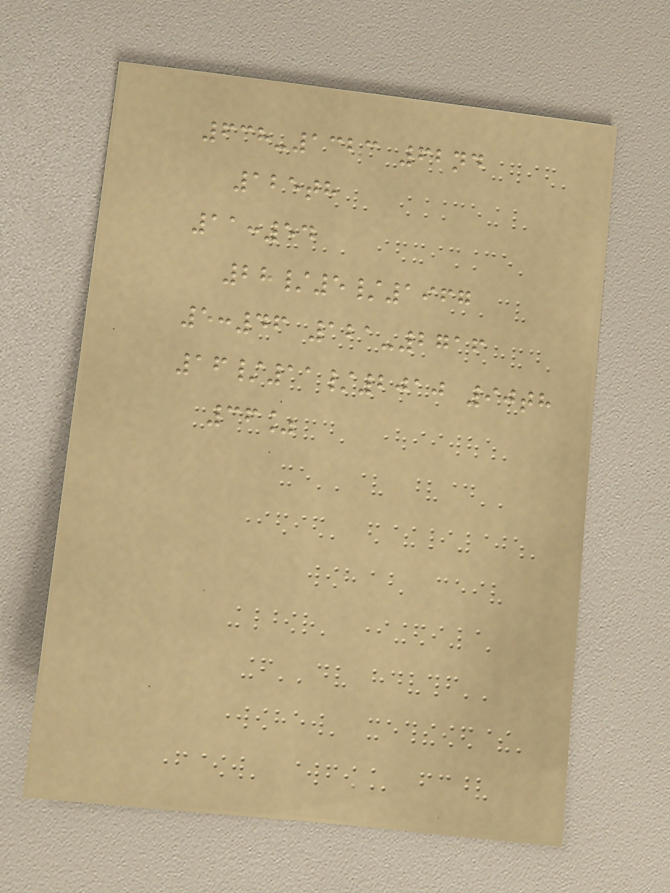638-1323 62nd
125th
11:54
28/5/1967
5:46 121-2716
16/11/2010 90th
36%
